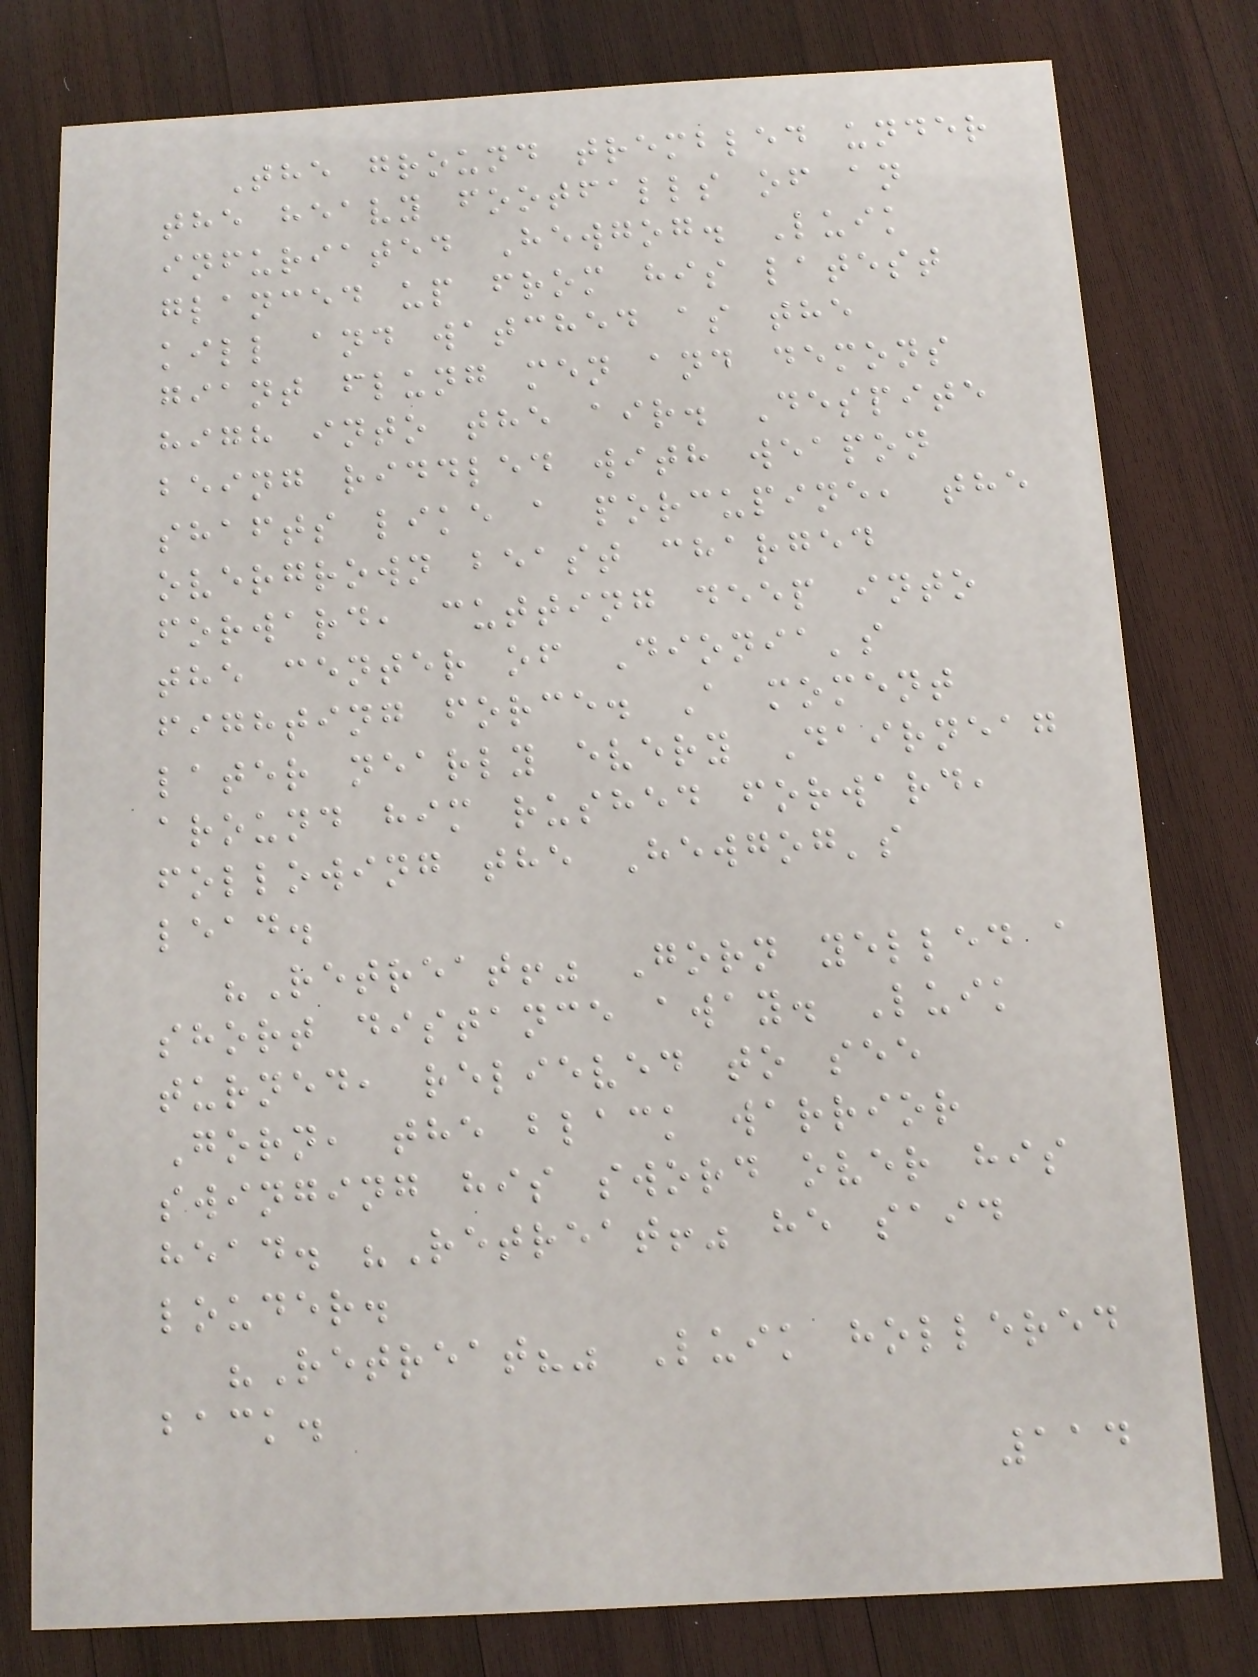The ground trembled under
the heavy footfalls of an
infuriated Hewgog. Luik
glanced up from his latest
kill and watched as the
giant flung men and demons
high into the air. Despite
being riddled with weapon
shafts like a porcupine, the
overgrown beast charged
forward, cutting deep into
the center of Dionia's
fighting force. A moment
later nearly every Dairneag
around him rushed forward,
following the Hewgog's
lead.
"Retreat!" Gorn yelled a
short distance away. Luik
turned, relieved to see
Gorn, the black warrior
swinging his sword over his
head. "Retreat!" he said
louder.
"Retreat?" Luik hollered
back.
114
